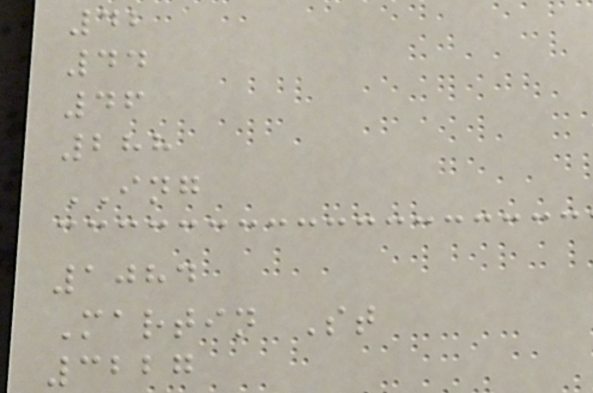42
44
46
288
ING
1084
Martin St
3227
